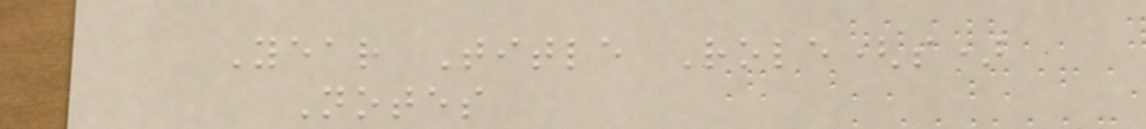Year Title Role(s)
Notes
